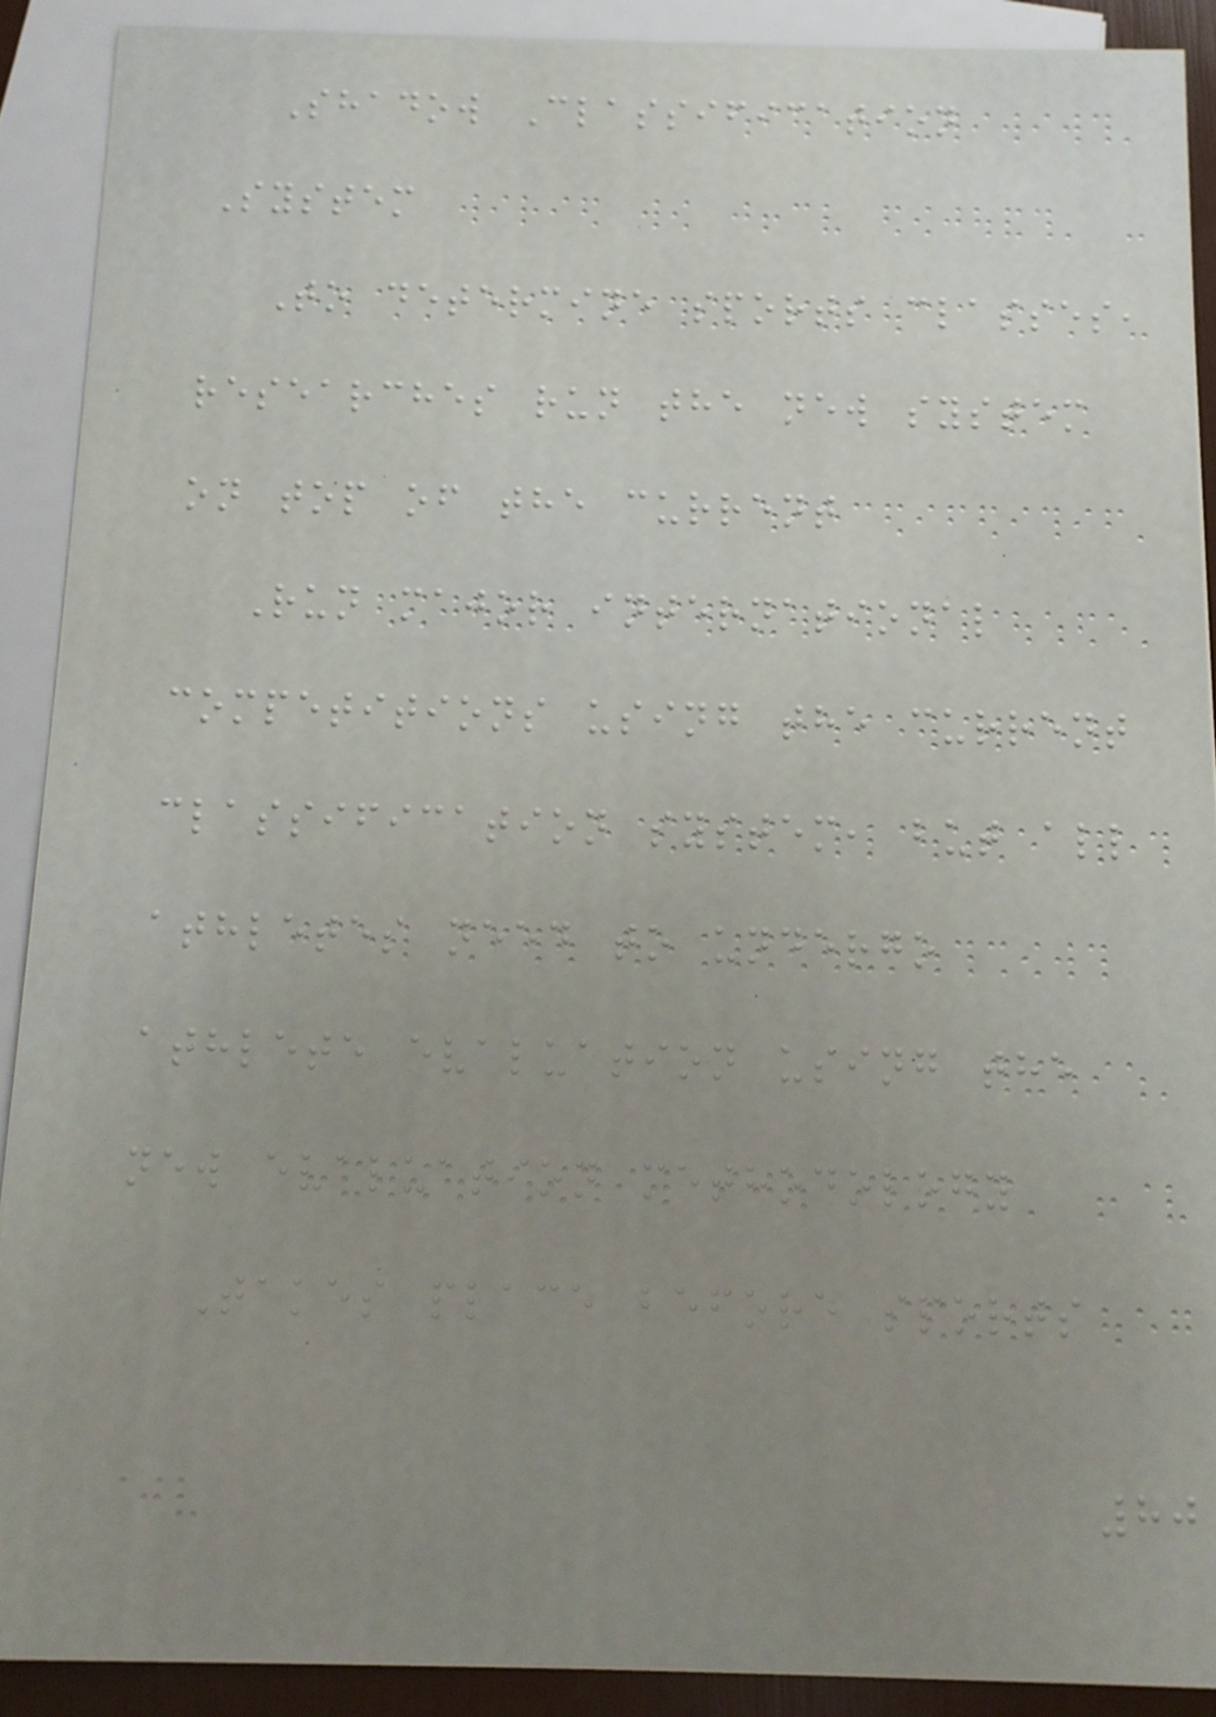Shadow Classification
System
To determine sports classes,
researches run the new system
on top of the current
Run major international
competitions using the current
classification system, but all
athletes need to undergo
athlete evaluation using the
new evaluation methodology
Takes place before sports
80
